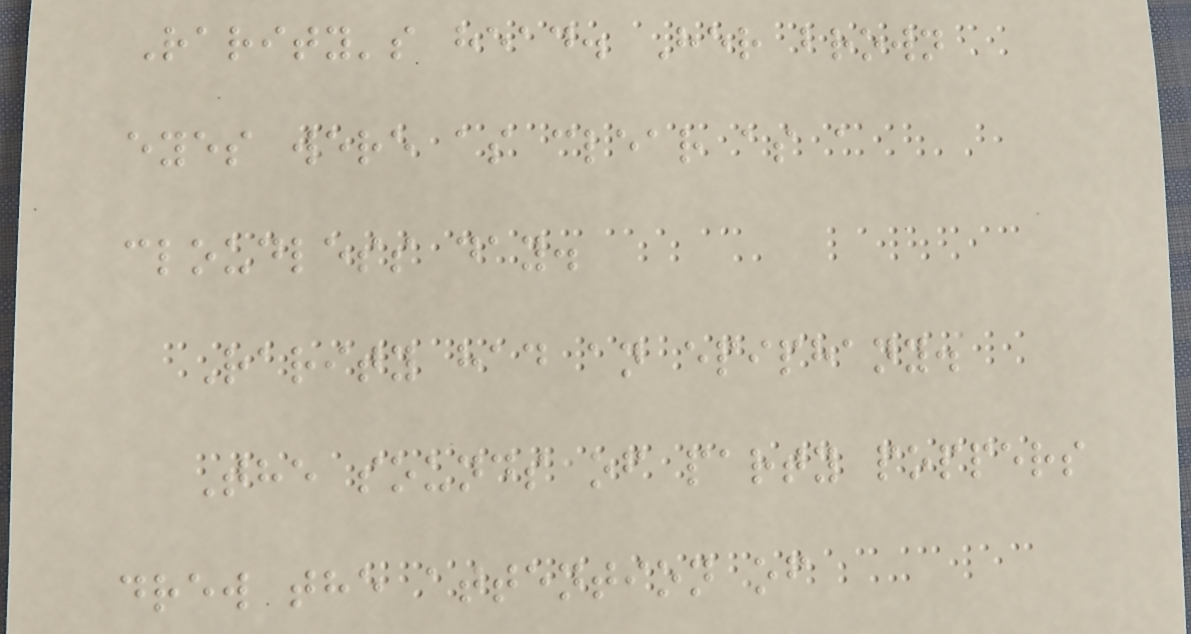Rarity's head. Her brown
eyes were as clear as a
cloudless day.
Rarity had an epiphany.
The sounds of party poppers
drew the attention of
